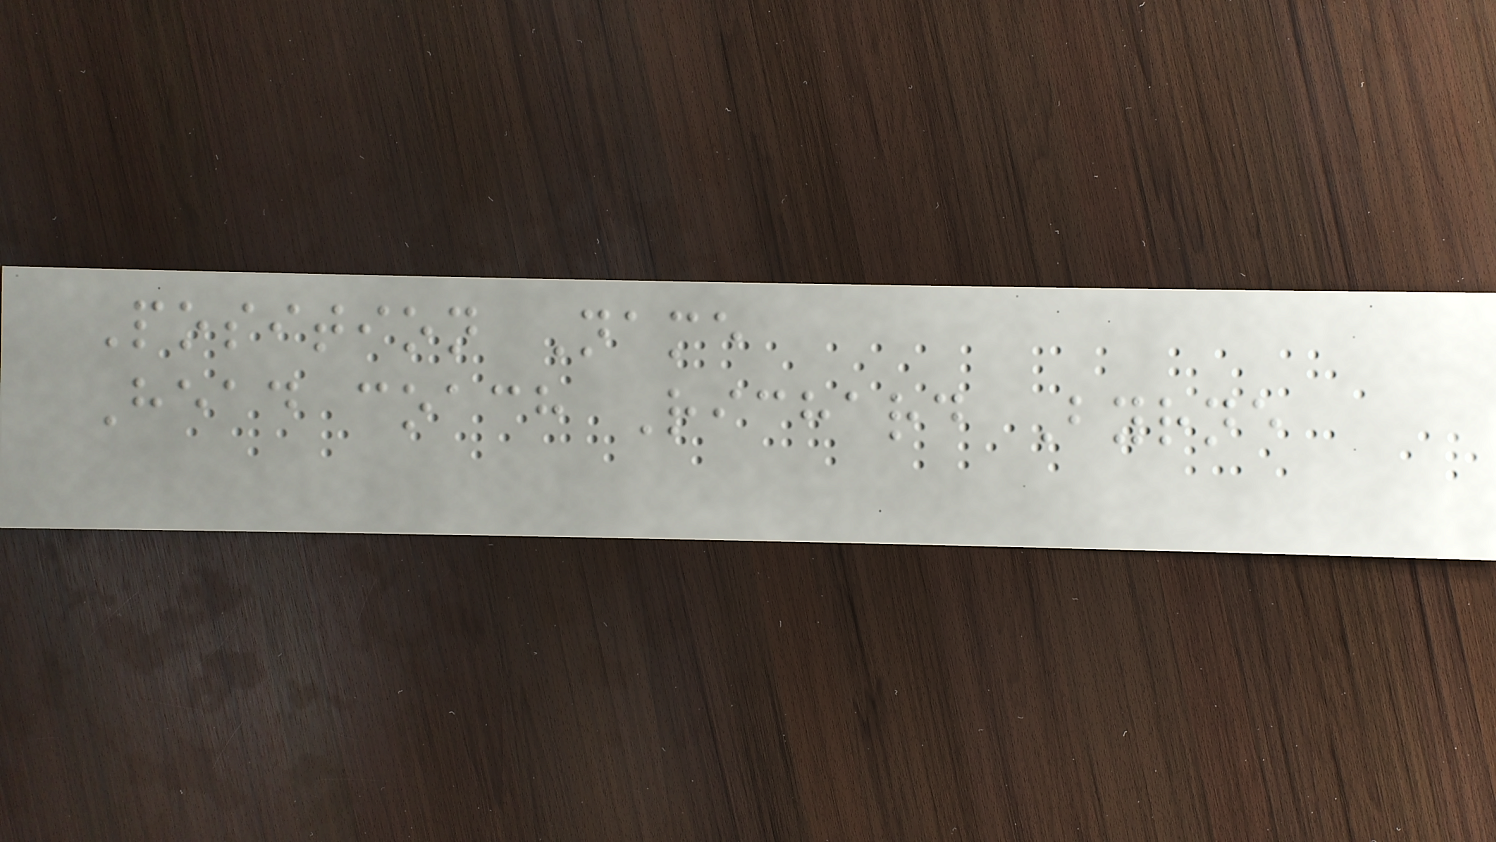Position Name
Head coach Richard Byrne
